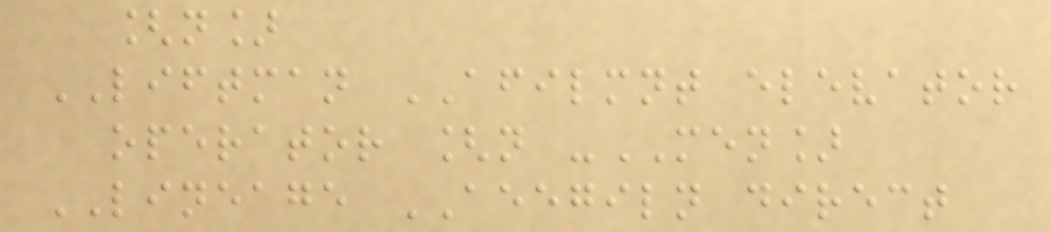[n]
LIFTMAN AFILMNT elevator
operator [n -MEN]
LINEAGE AEEGILN direct
